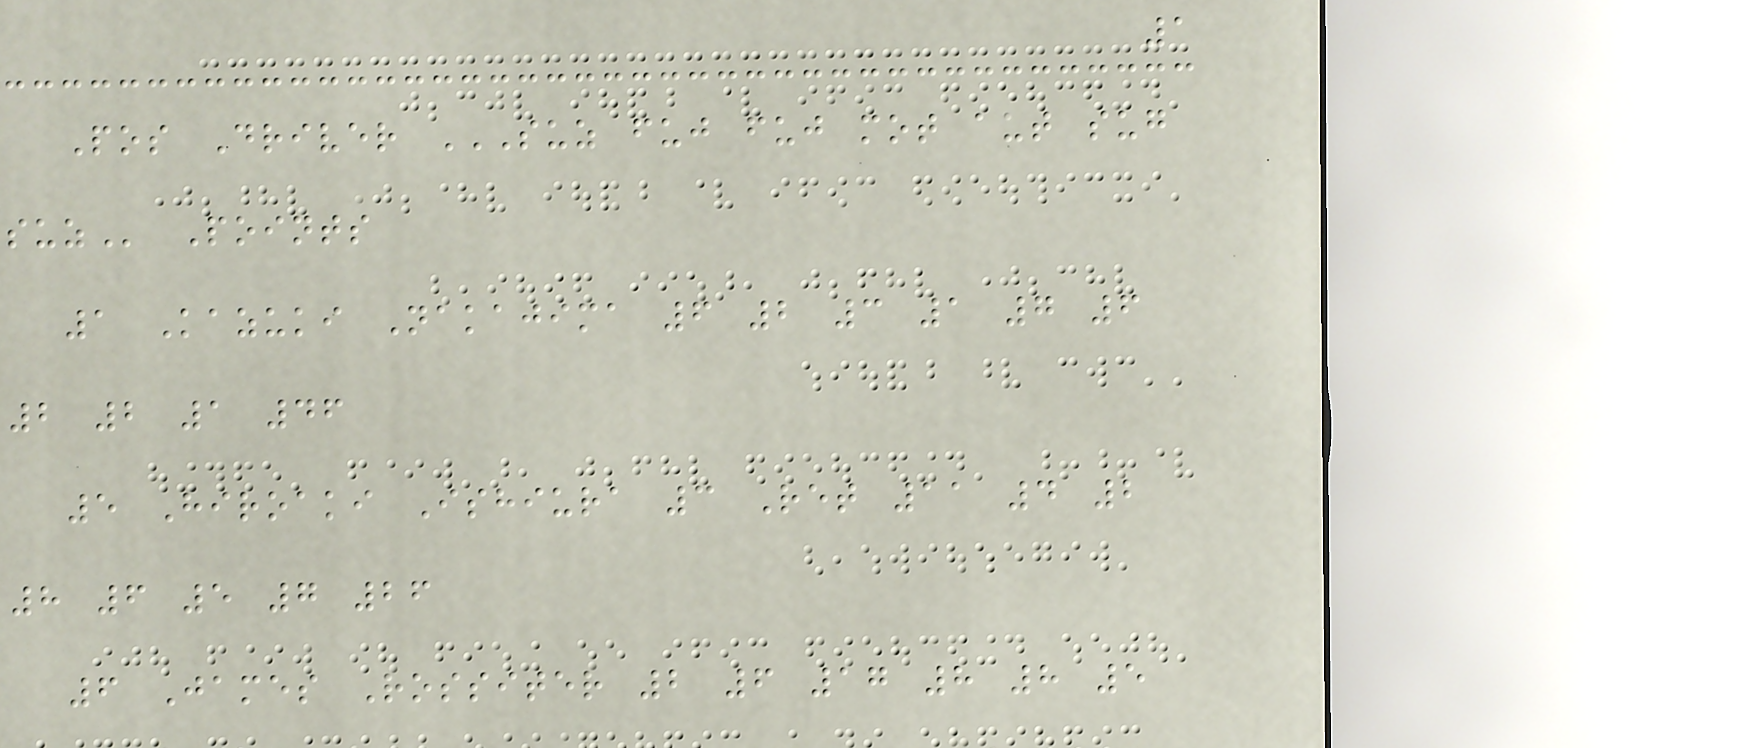1
Pos Driver SUZ FUJ FUJ MOT AUT SUG
SUZ Points
1 Kazuki Nakajima 6 2 3 1 7 6
2 2 1 46
5 Hiroaki Ishiura 3 Ret 11 4 2
8 6 5 7 26
6 James Rossiter 2 6 17 8 8 5
